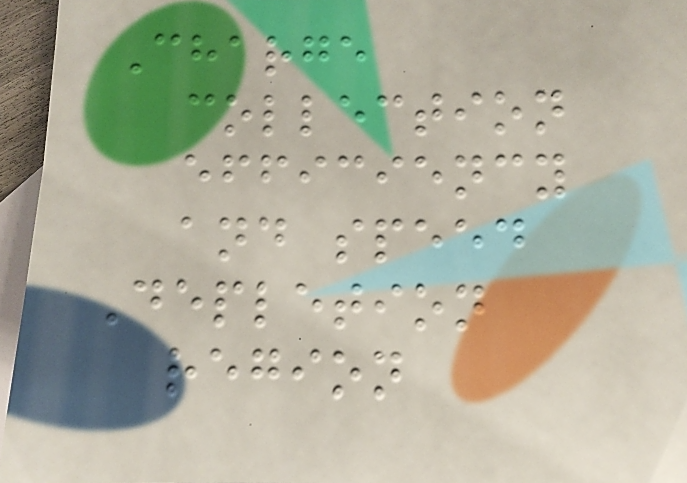Charge
collection
efficiency
and speed
Depletion
region
